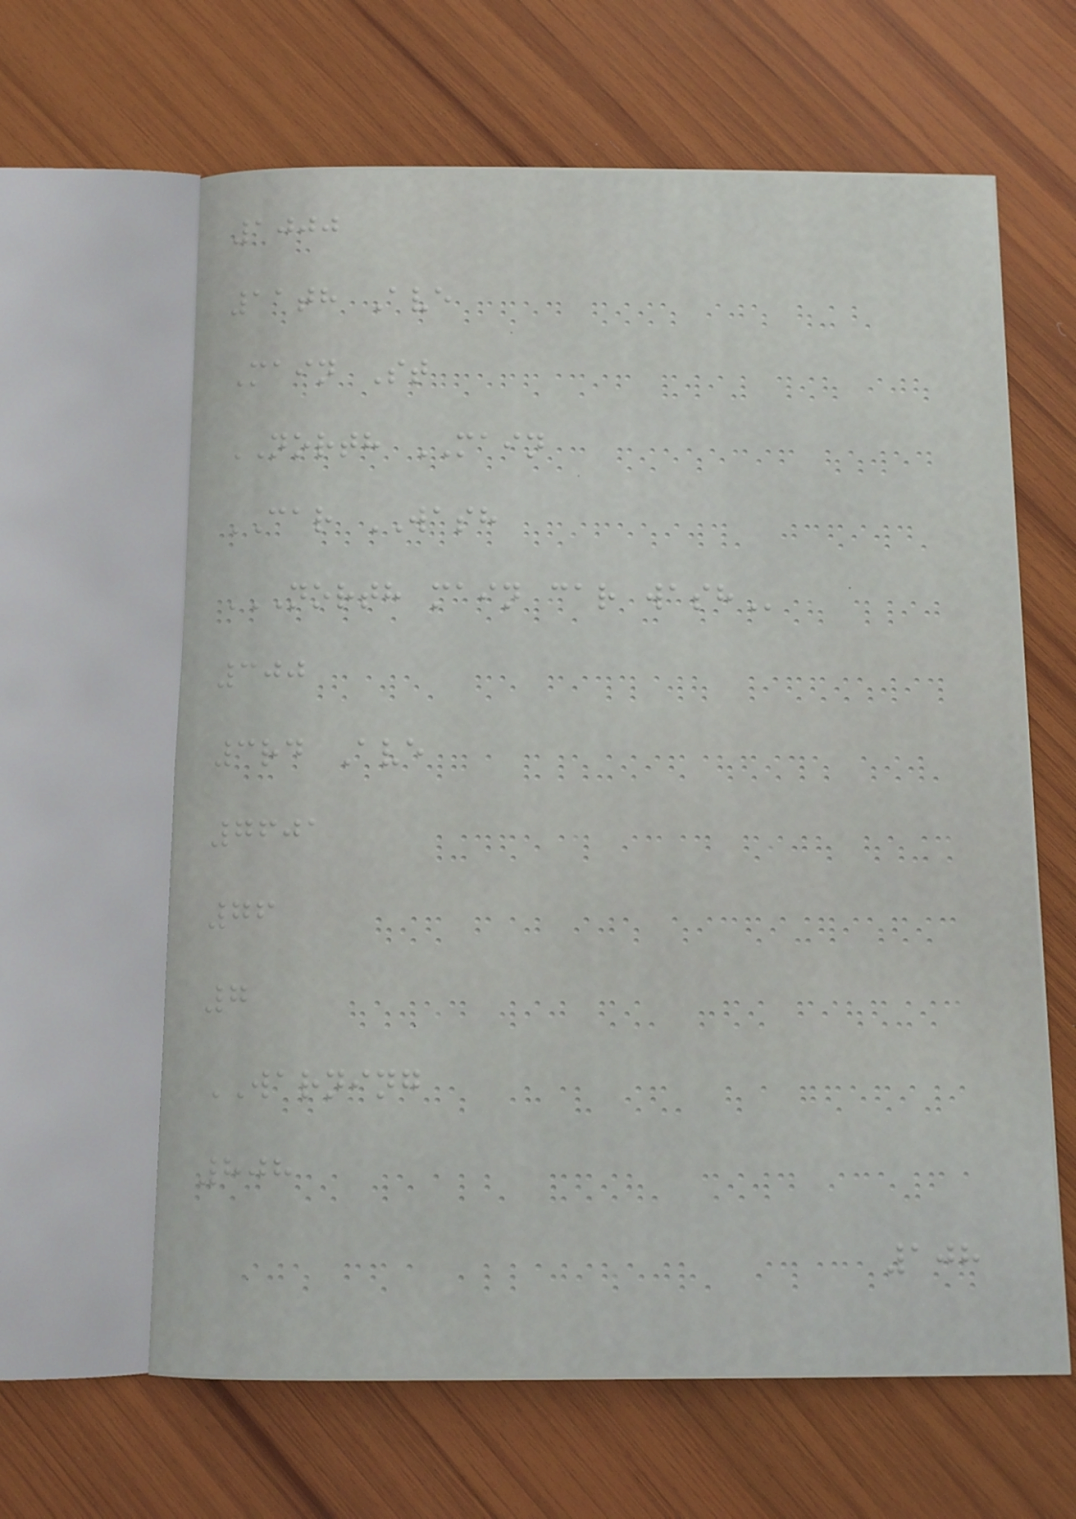1000
11th Ave
Main St
NORTH MAIN
CAR WASH
NORTH MAIN CAR WASH
300
3rd Ave
7601
76
7
WARNING
808
108
